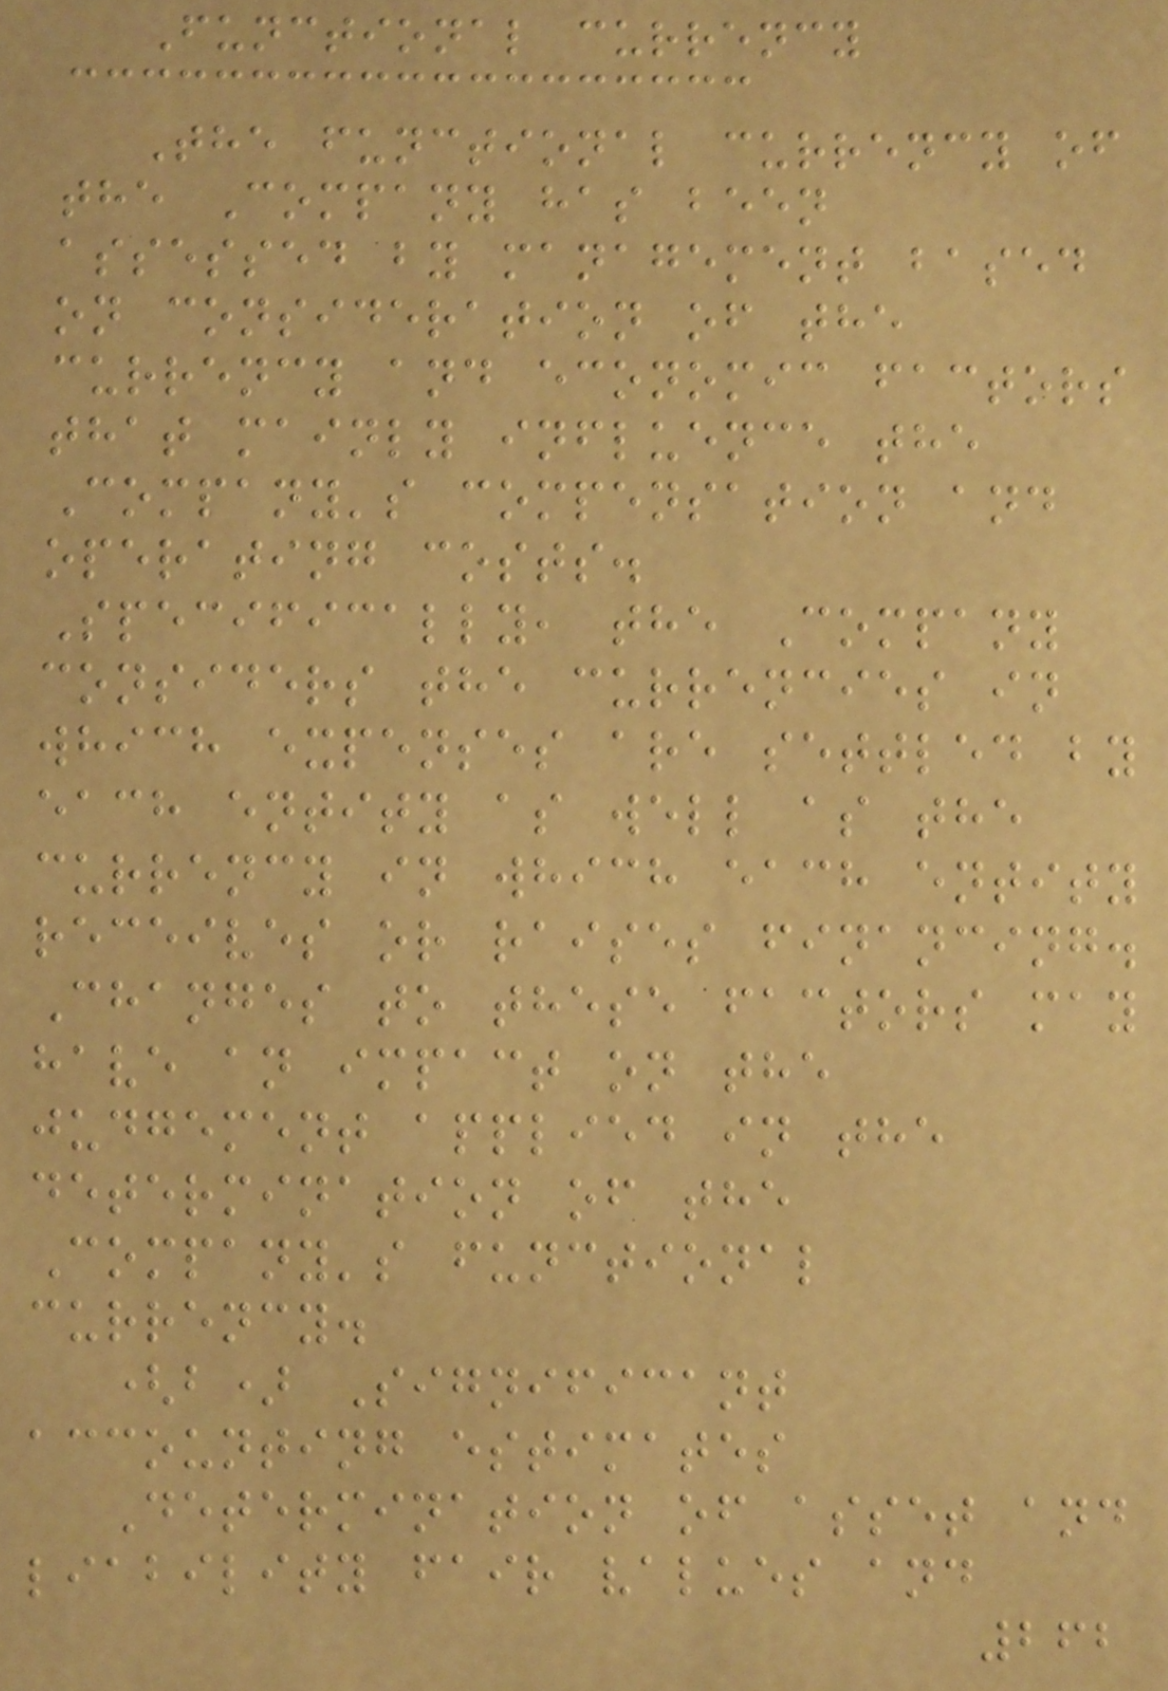Functional currency
The functional currency of
the Company has been
assessed by management based
on consideration of the
currency and economic factors
that mainly influence the
Company's compensation and
operating costs.
Specifically, the Company
considers the currencies in
which expenses are settled by
each entity as well as the
currency in which each entity
receives or raises financing.
Changes to these factors may
have an impact on the
judgement applied in the
determination of the
Company's functional
currency.
(b) Significant
accounting estimates
Determination of asset and
liability fair values and
262
